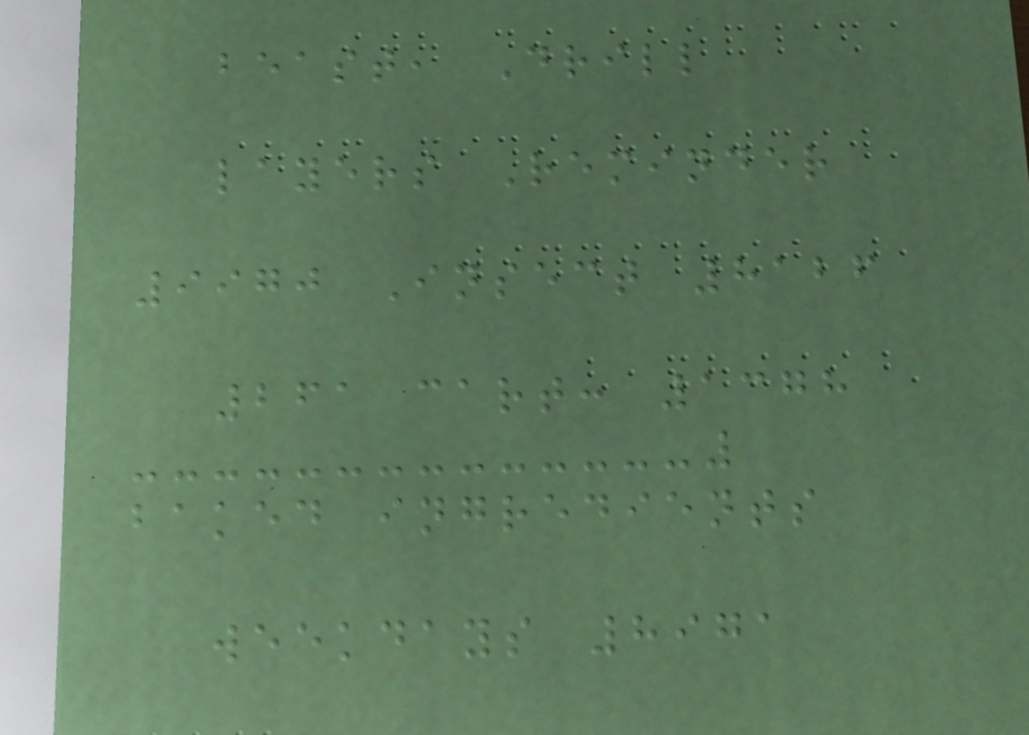beast, Drill
layers Reminder
9970 Insect 8126
261 cart: 1378
baked ingredients
weekdays 8971
